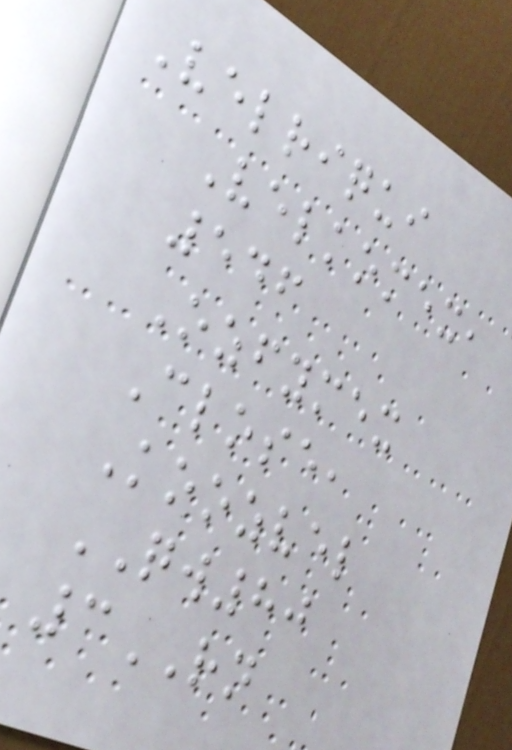Velriqui
Velkomex,
546
Ozfymex
Close,
Koozvel
QW80
3RN
